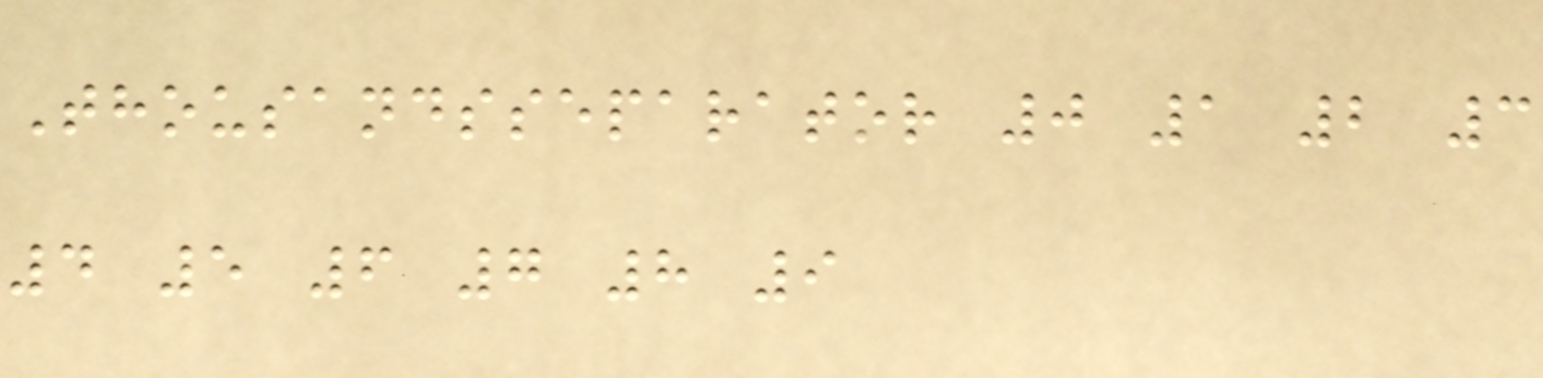Thousandsseparator 0 1 2 3
4 5 6 7 8 9
